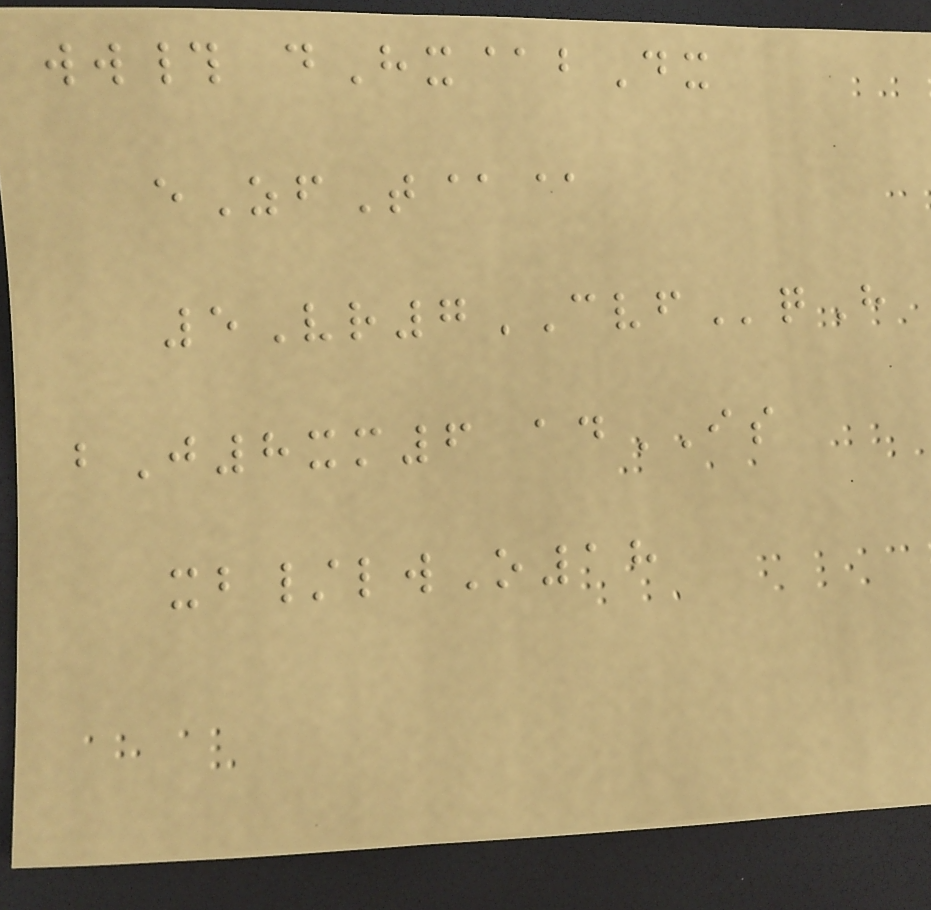ww# dHx@bDx
eZfT@@
5Vr7CVFqH
bJ8xm6 adIS
xb/lwO18
